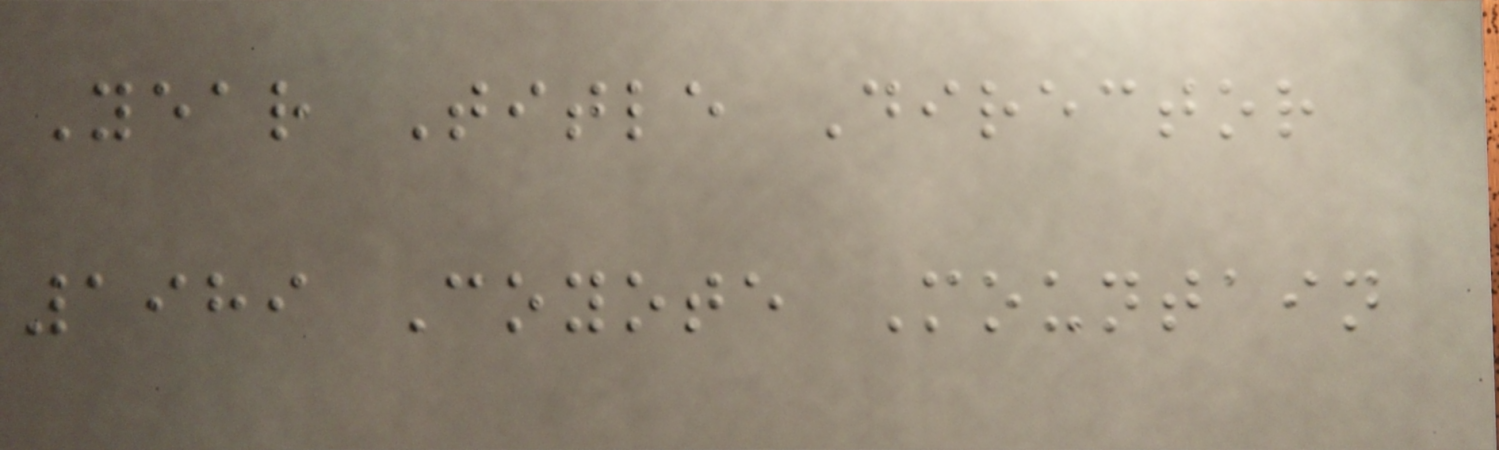Year Title Director
1989 Coyote Mountain
